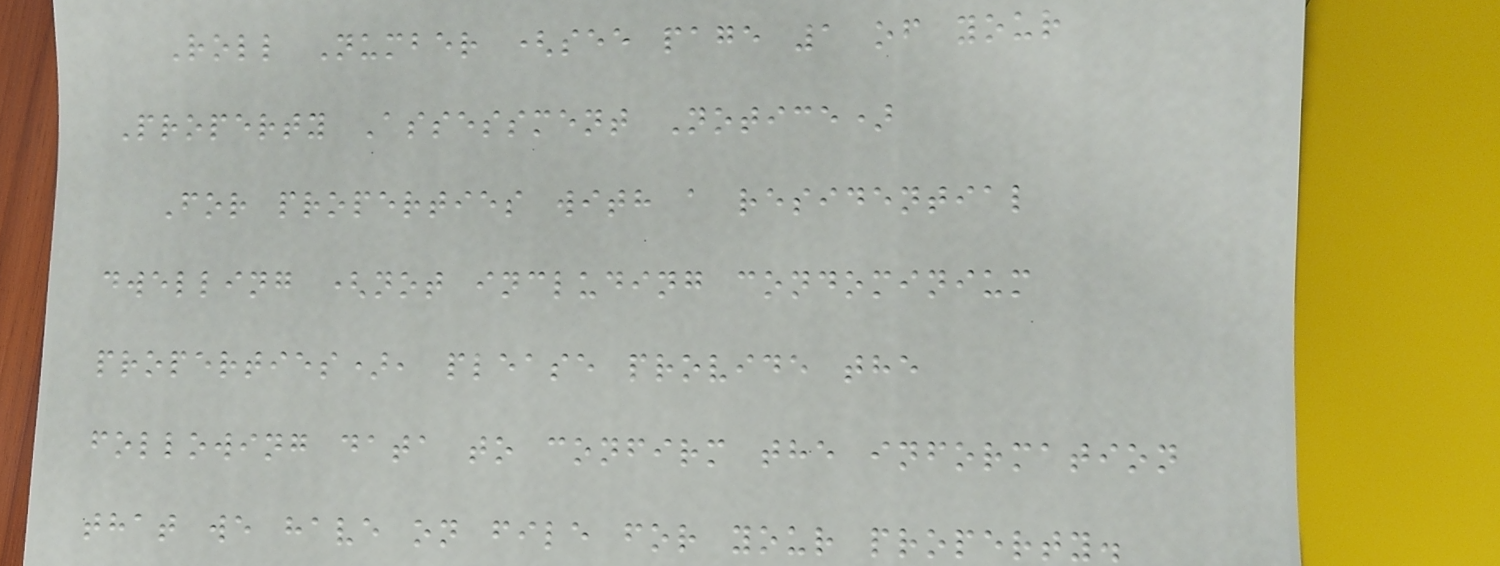Roll Number (see page 1 of your
Property Assessment Notice)
For properties with a residential
dwelling (not including condominium
properties), please provide the
following data to confirm the information
that we have on file for your property.
